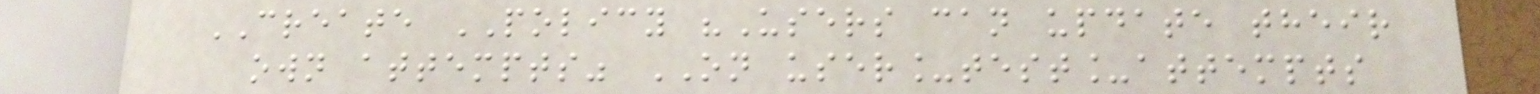CREATE POLICY "Users can update their
own attempts" ON user_test_attempts
